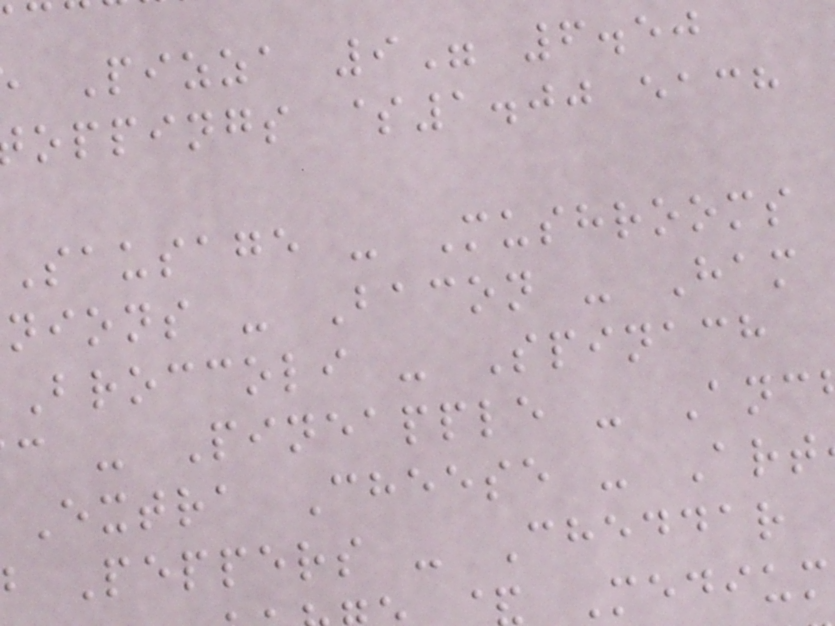Pizza 9" 6.50
oppings $1.00 each
Sausage - Mushrooms
nions - Bacon - Ham
Broccoli - Spinach
c - Pineapple - Anc
Extra Cheese - Art
Peppers - Cheddar
